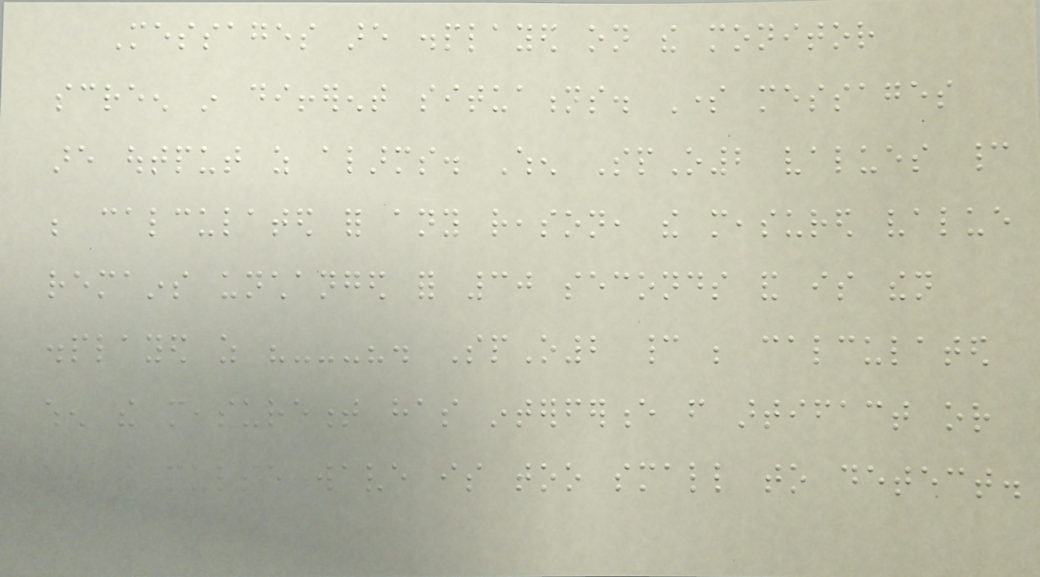Messages are displayed on the monitor
screen in different situations. Some messages
are output as alarms. When SpO2 values cannot
be calculated for any reason, the measured value
remains unchanged for 30 seconds and is then
displayed as "---". SpO2 cannot be calculated
when the measurement has interference from artifact or
when the pulse wave is too small to detect.
